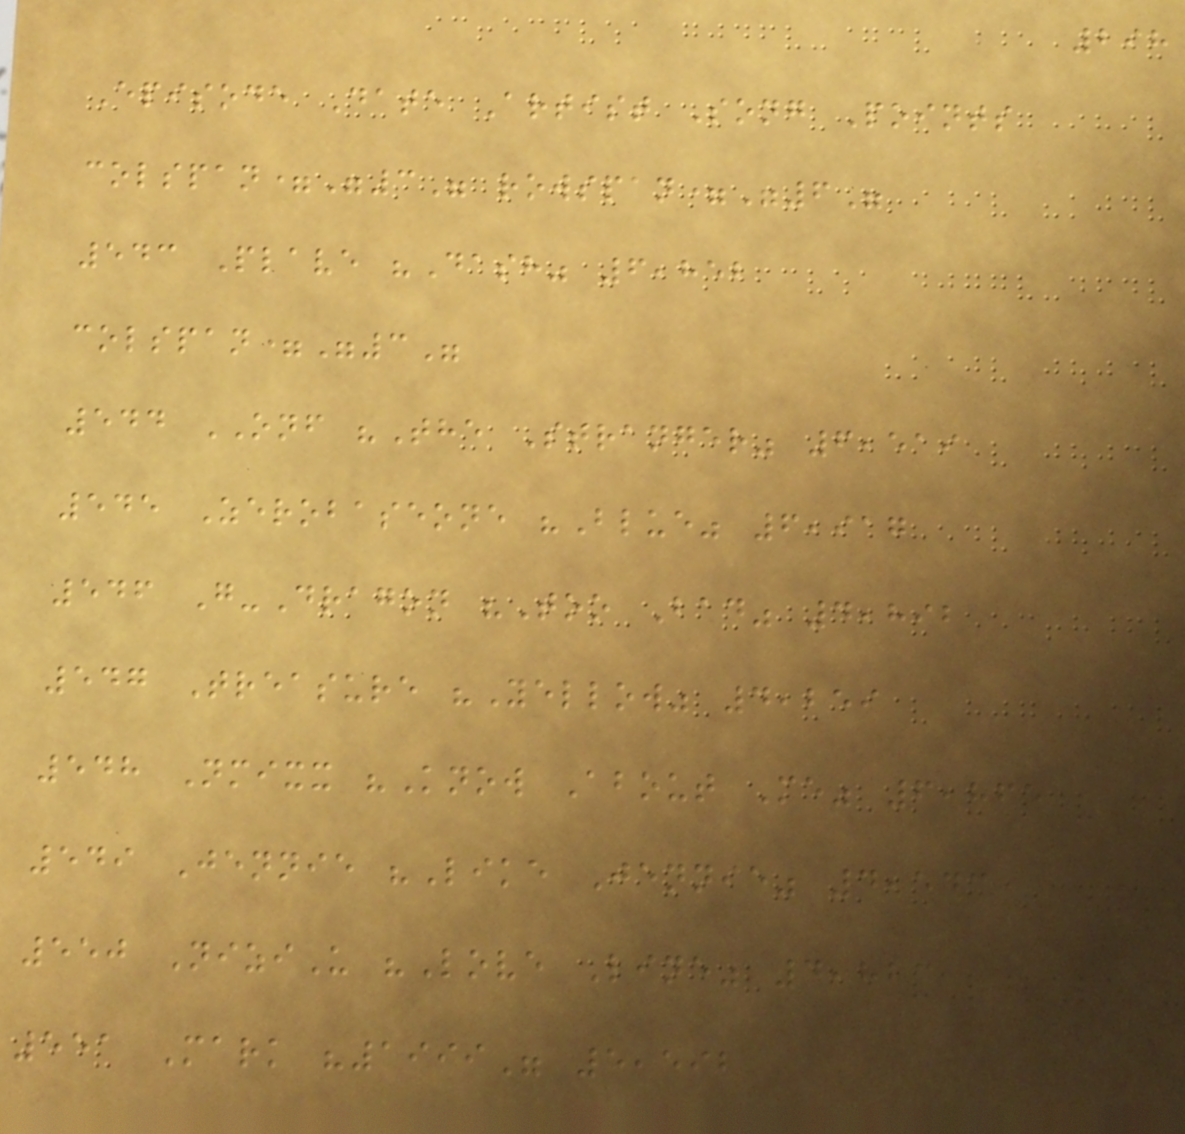298
Episode Date Artist Song Points
colspan="3" rowspan="6"
543 Plave "Dash" 6,852
colspan="3"
544 ONF "The Stranger" 6,519
545 Zerobaseone "Blue" 6,917
546 G-Dragon "Too Bad" 4,892
547 Treasure "Yellow" 4,259
548 Nmixx "Know About Me" 6,865
549 Jennie "Like Jennie" 4,543
550 NiziU "Love Line" 4,823
551 Mark "1999" 5,592
